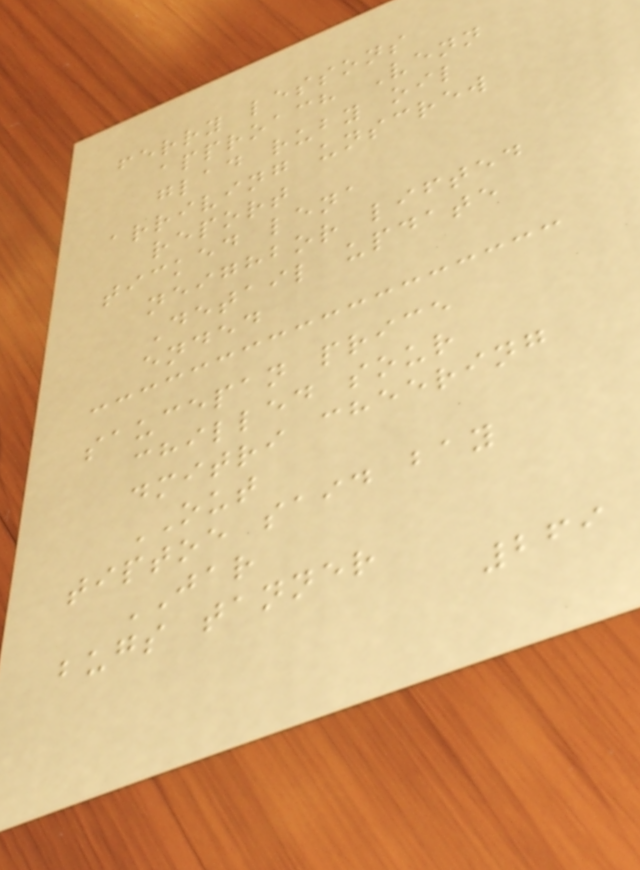ferry lessons
approach Venn
glad ruby oil
arriving unscrew
report
ticked lena
neighbor lifted
Detail update
ended
saucepan price
chilled sour
dmitri cheering
OUT
tiptoe said bay
JAR
bugs tanner
269
